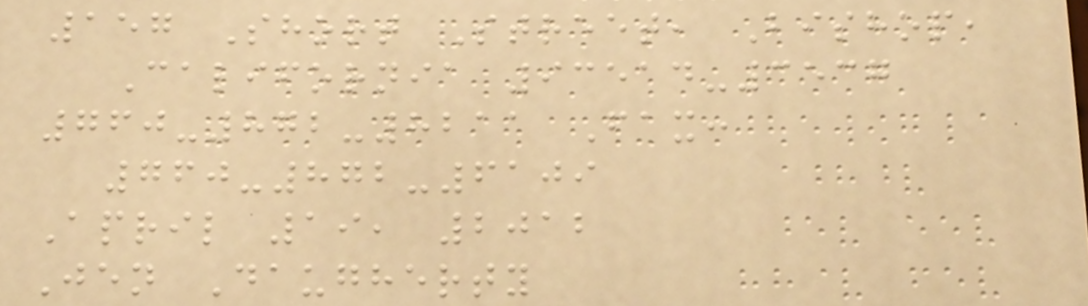157 Short Street, Bishop,
California 93514-3537
760-872-8211 Fax:
760-872-6109
April 19, 2012
Jen Daugherty
